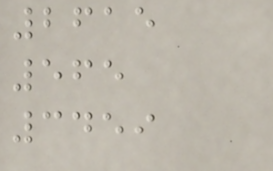2615
565
3459
